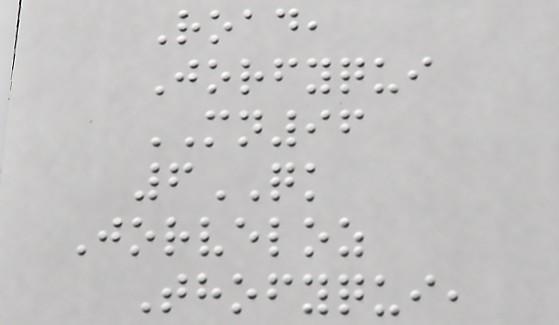Road,
Jorfyqui
MN96
6QK
Jorveloz
Thofyqui,
